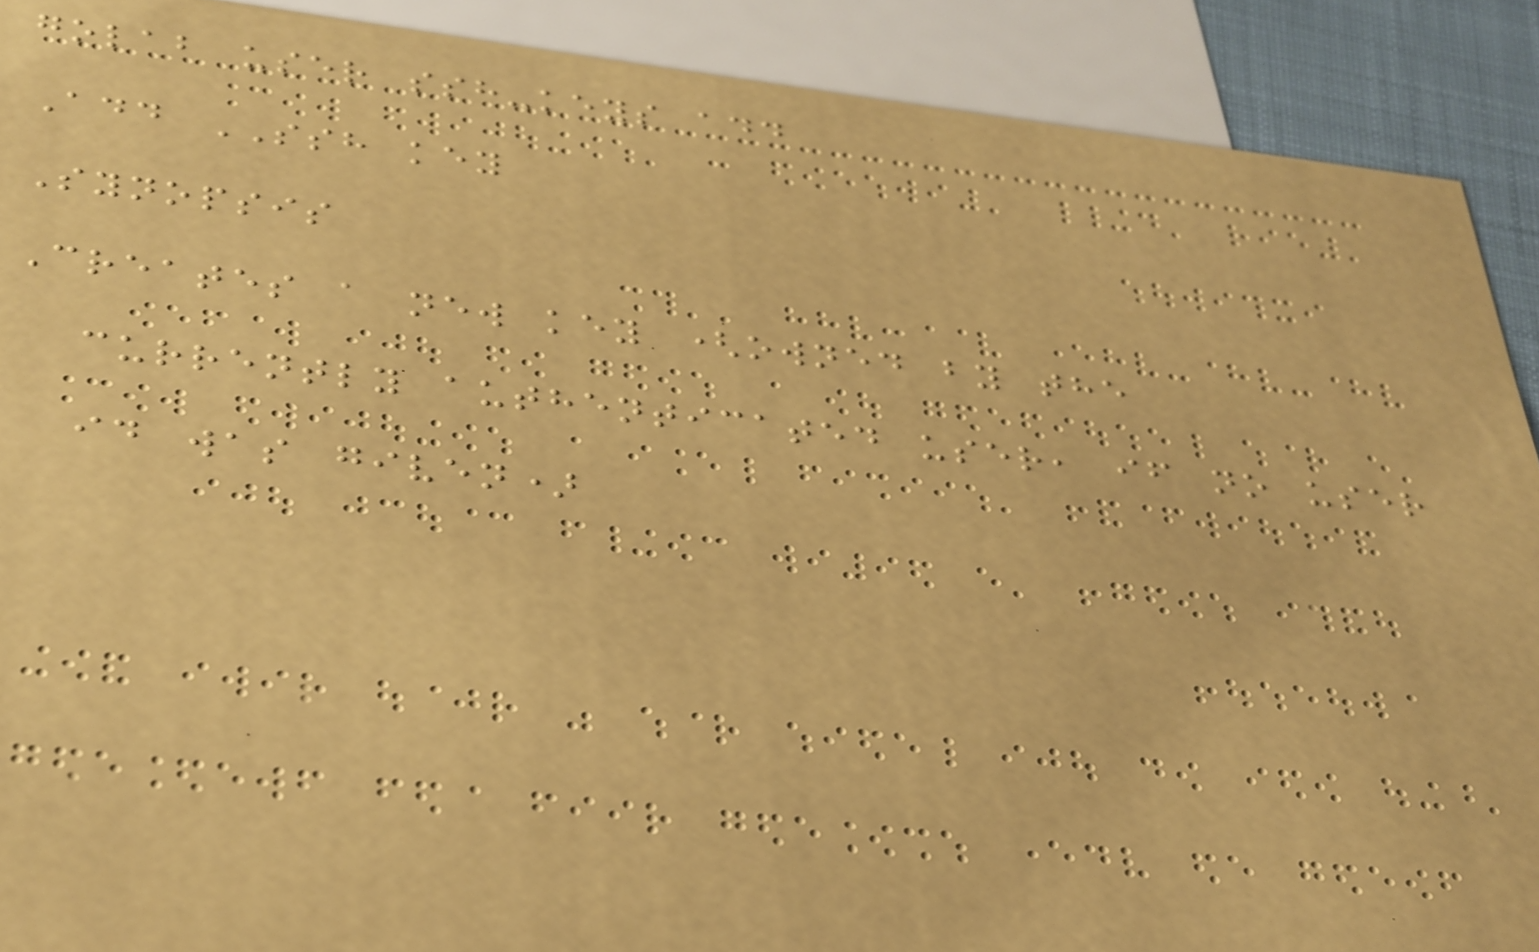golab user ssh-keys add
Add SSH key
Synopsis
Creates a new key (owned by the
currently authenticated user, if no user
id was given)
